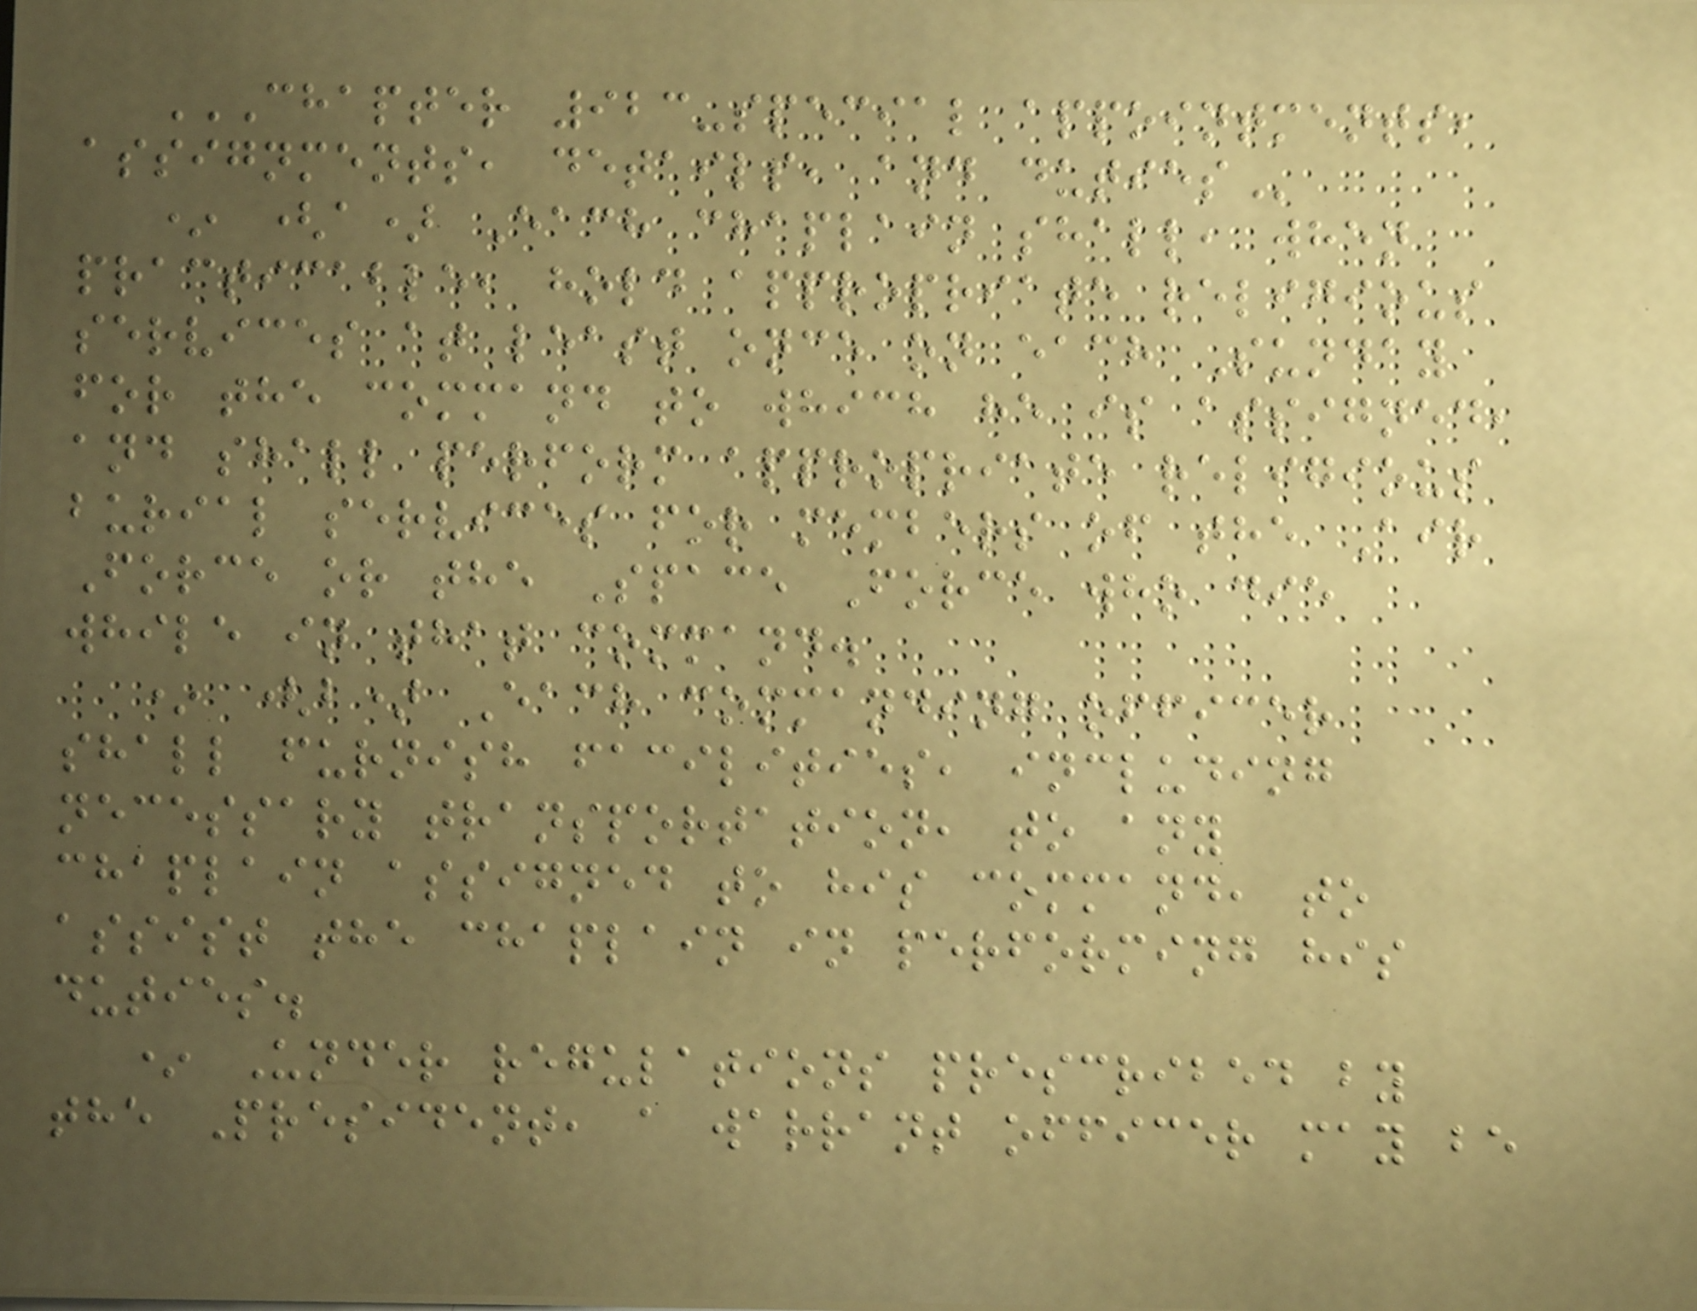CHAPTER 923-SPECIAL APPOINTMENTS,
ASSIGNMENTS, DETAILS, AND DUTIES
* (a) Each chaplain shall, when
practicable, hold appropriate religious
services at least once on each Sunday
for the command to which he is assigned,
and shall perform appropriate religious
burial services for members of the Air
Force or the Space Force who die
while in that command.
* (b) Each commanding officer
shall furnish facilities, including
necessary transportation, to any
chaplain assigned to his command, to
assist the chaplain in performing his
duties.
* Under regulations prescribed by
the President, a warrant officer may be
